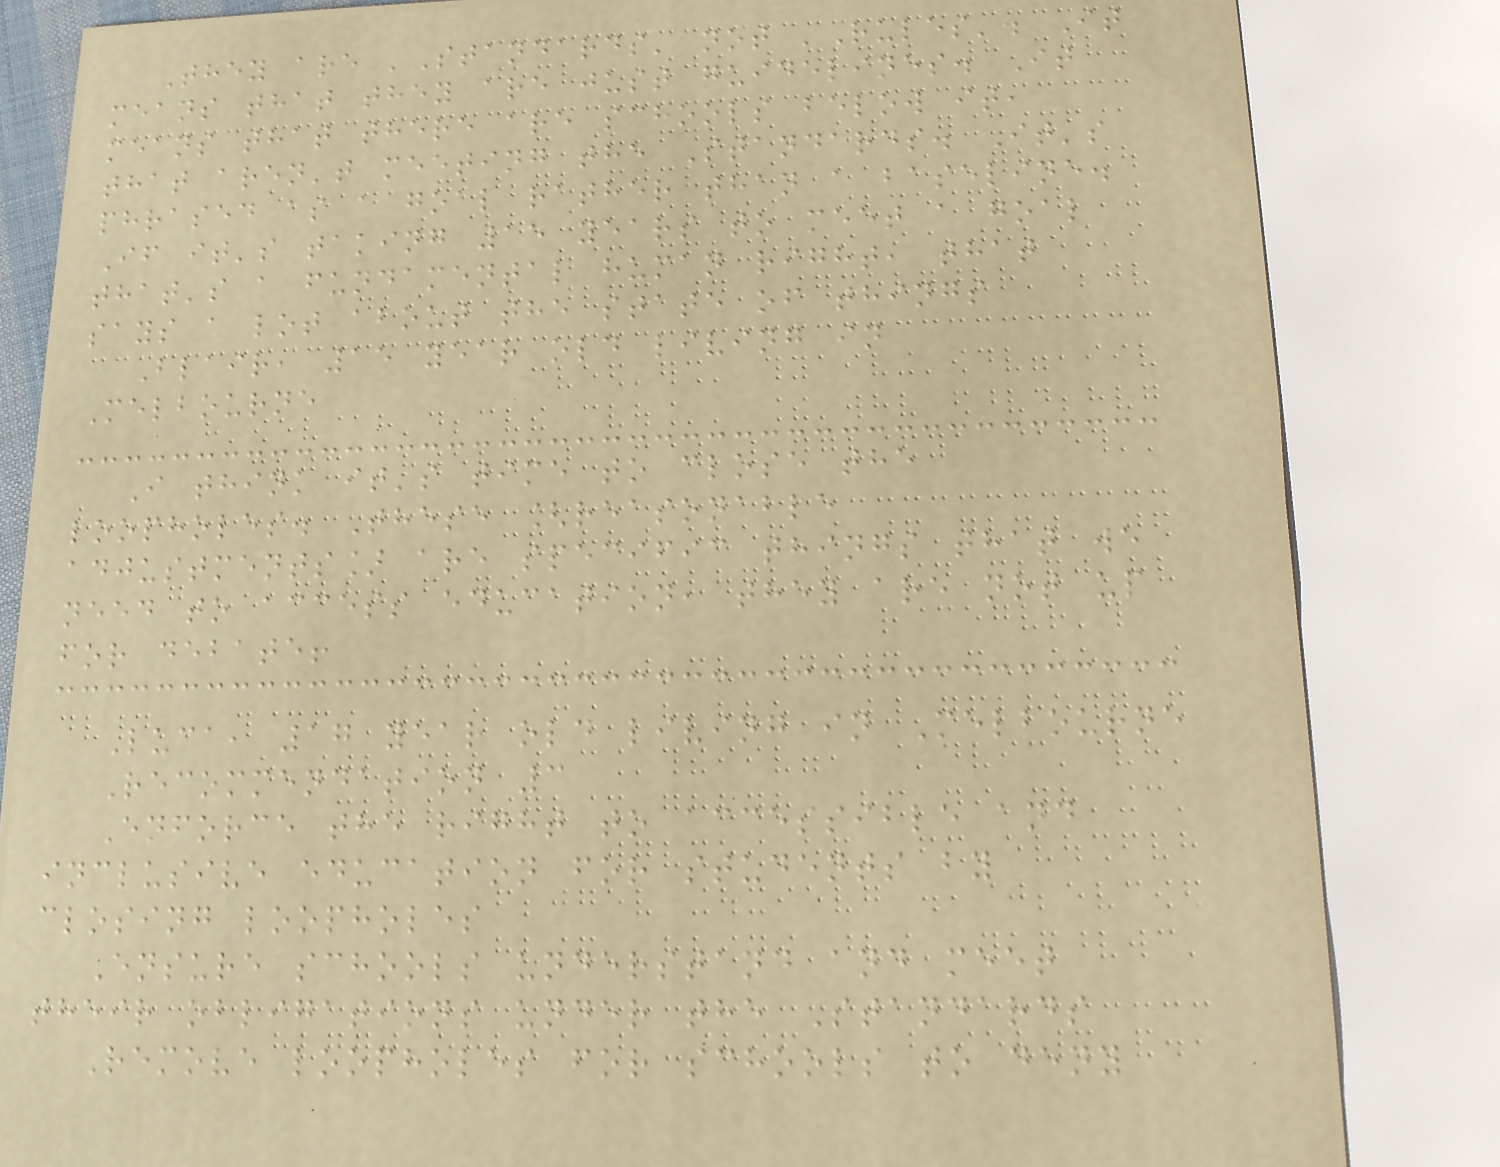They are 'Standards' not 'Rules'. It
means that they are just guidelines. It
means that there are schools below it,
that aren't meeting the Standards. It's
phrased as a goal rather than a baseline.
If it's taking 15 years to meet a goal
that's a fundamental human right, that
says a lot about the state of things
Blair, 15 year old living in
Melbourne
I think it's time to close the
loopholes. These [reasonable
adjustments] are specific things that we
need to access education, they are not up
for debate!
Luca, 17 year old living in Melbourne
Recommendation 3
Enforce the right to accessible and
inclusive education for students by
closing loopholes
Ensure schools understand and meet
their obligations under the Standards
Remove loopholes for schools to deny
